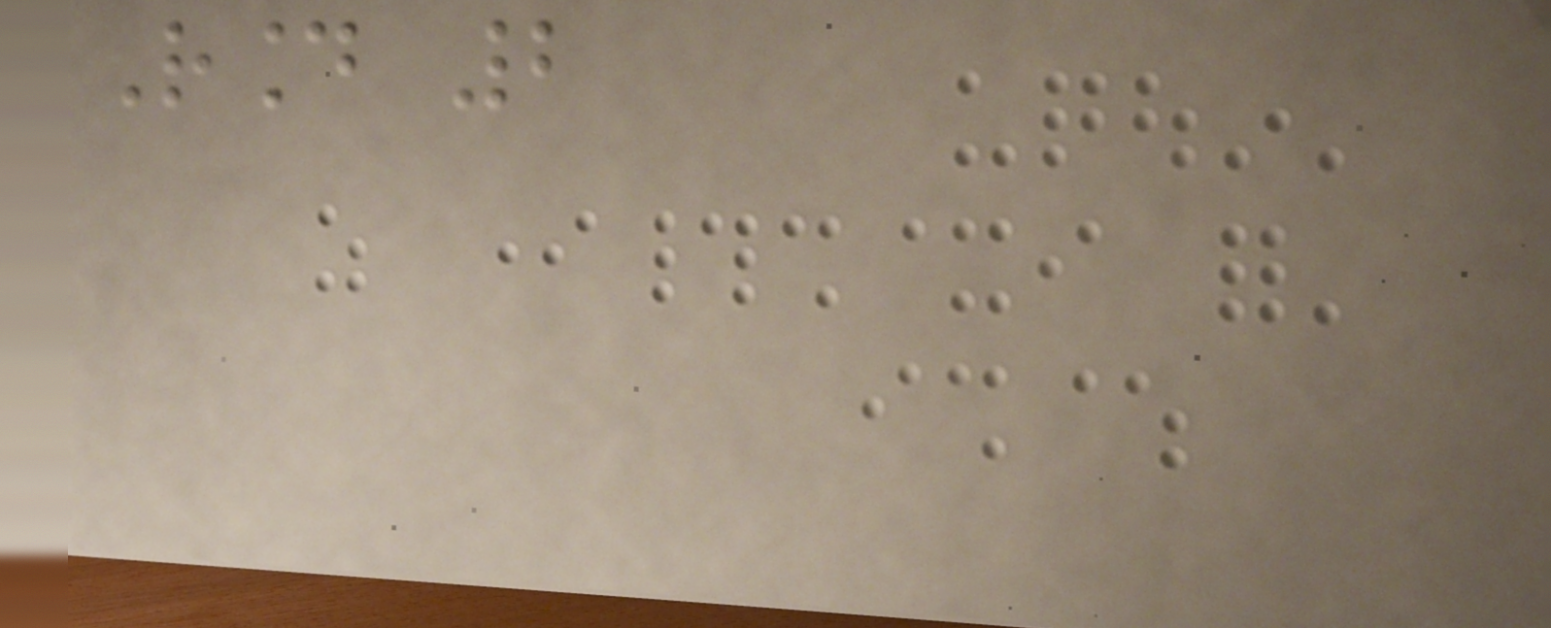Round 2
